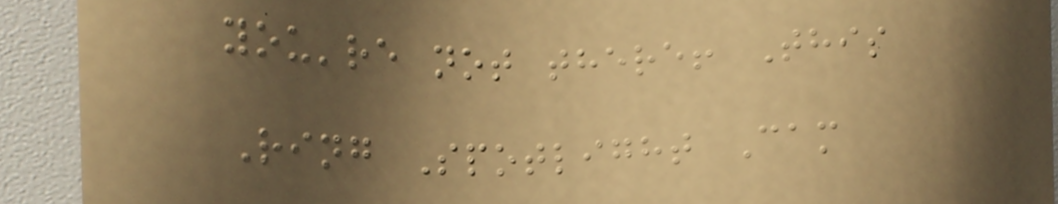you're not there! This
Ring Spotlight Cam
